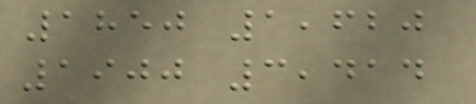1850 1,620
1900 3,414
